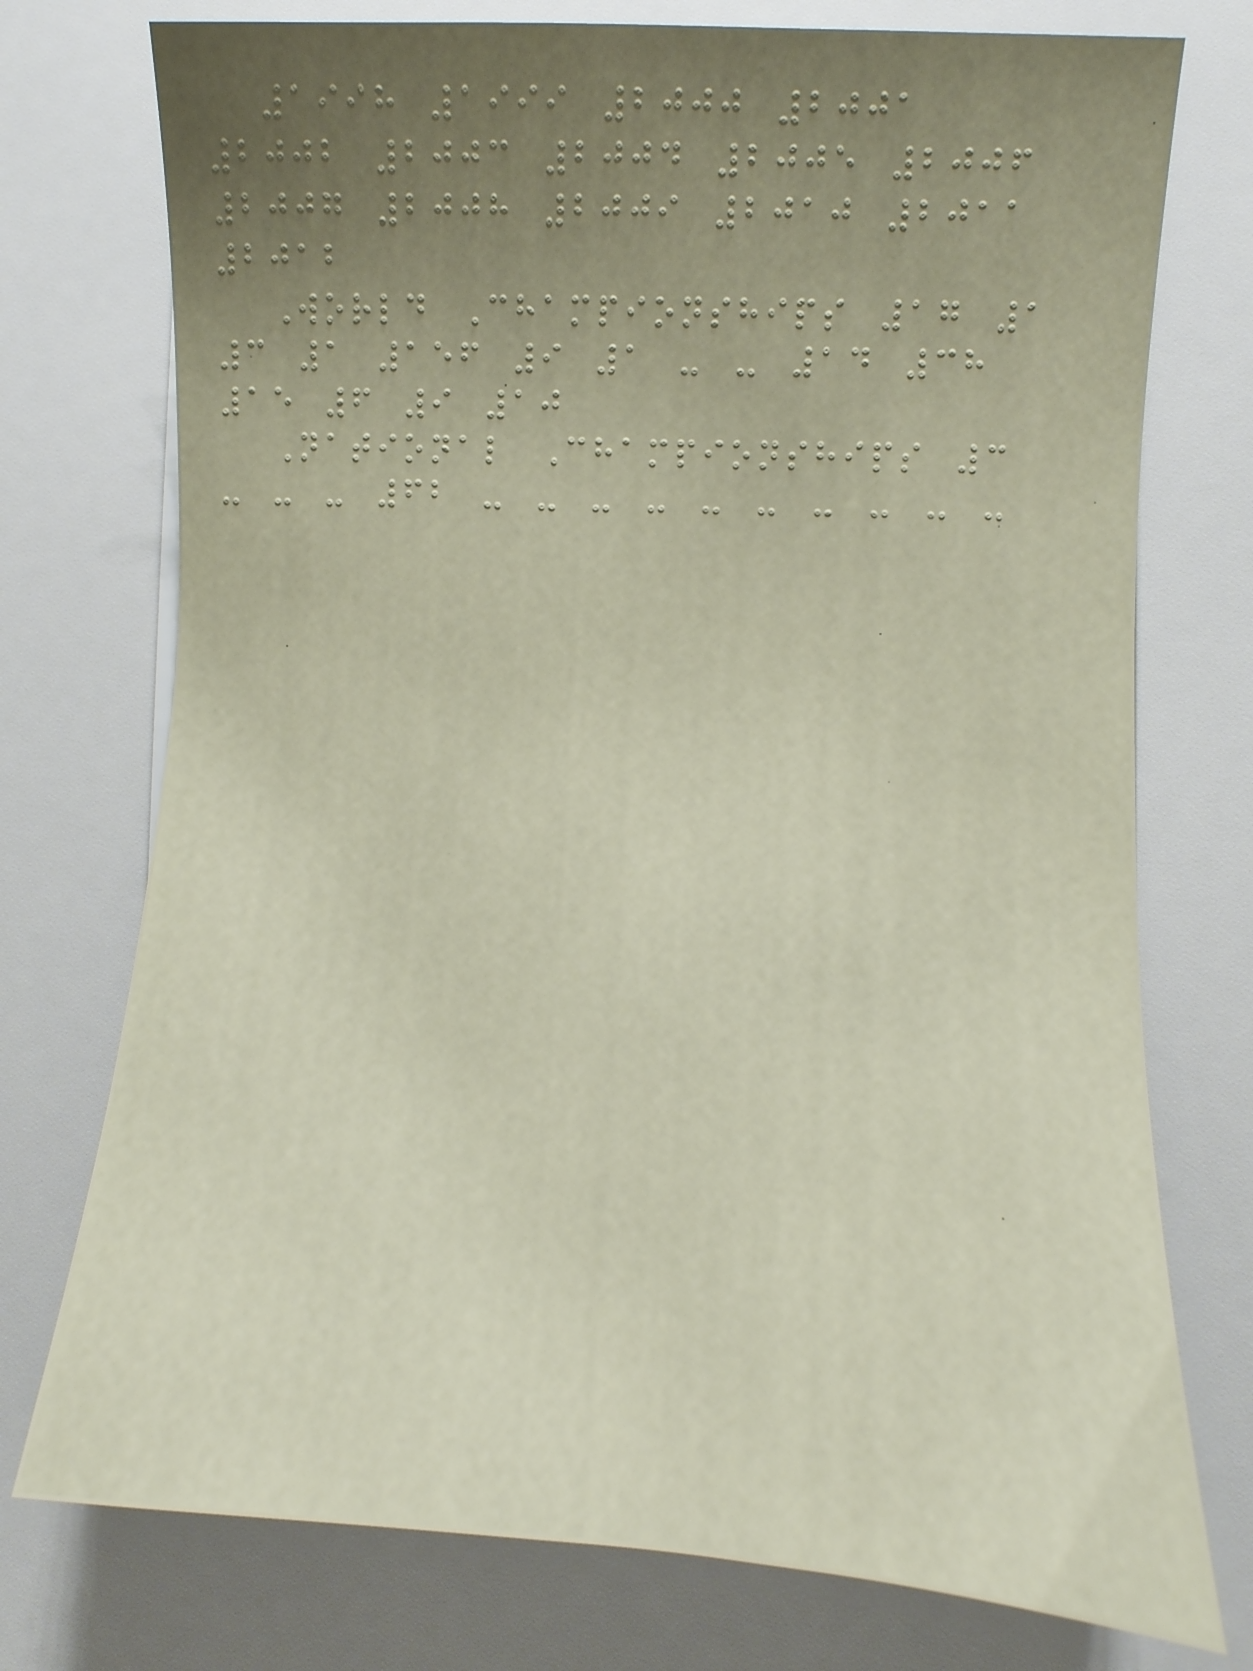1998 1999 2000 2001
2002 2003 2004 2005 2006
2007 2008 2009 2010 2011
2012
World Championships 17 1
3 1 156 9 1 - - 14 38
15 6 9 10
National Championships 3
- - - 62 - - - - - - - - - -
